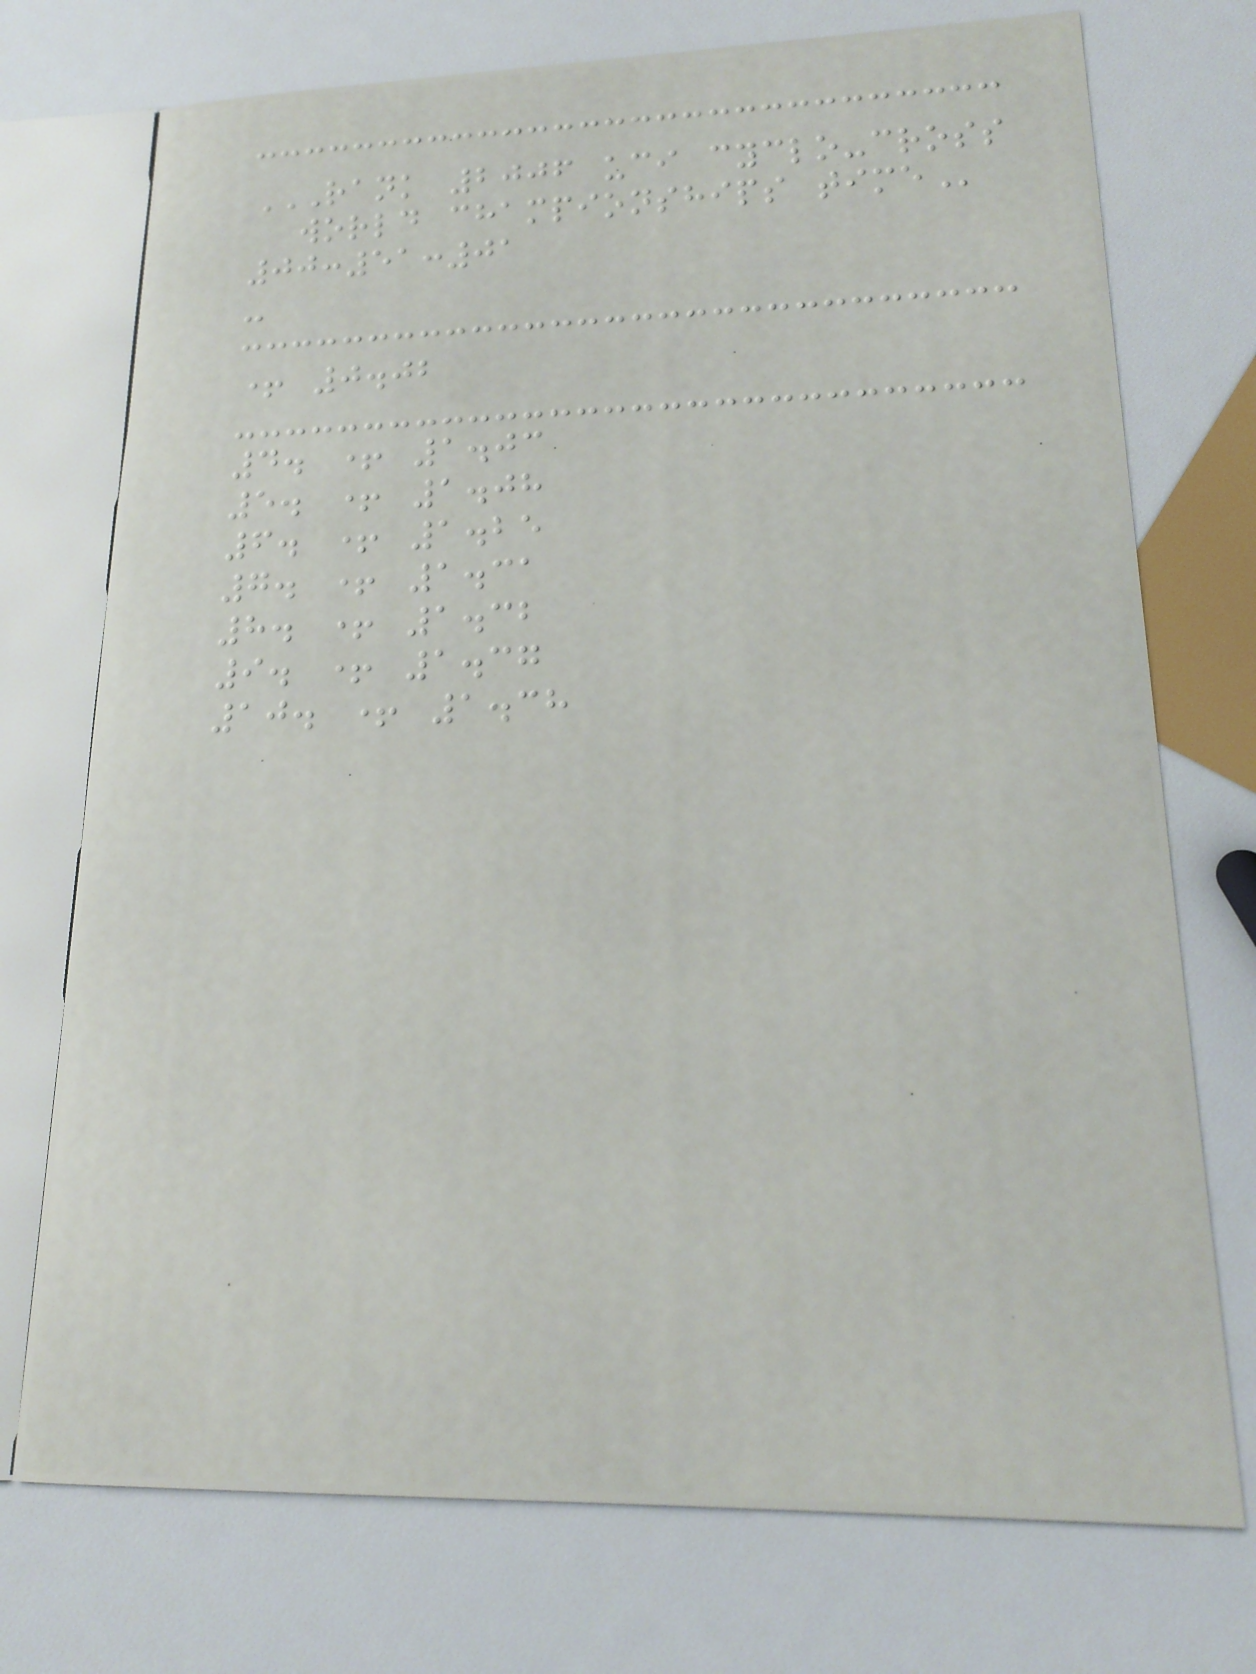RANK 2006 UCI CYCLO-CROSS
WORLD CHAMPIONSHIPS TIME
00:51:01
-
+ 0.02
4. + 1.03
5. + 1.08
6. + 1.25
7. + 1.31
8. + 1.32
9. + 1.37
10. + 1.38
